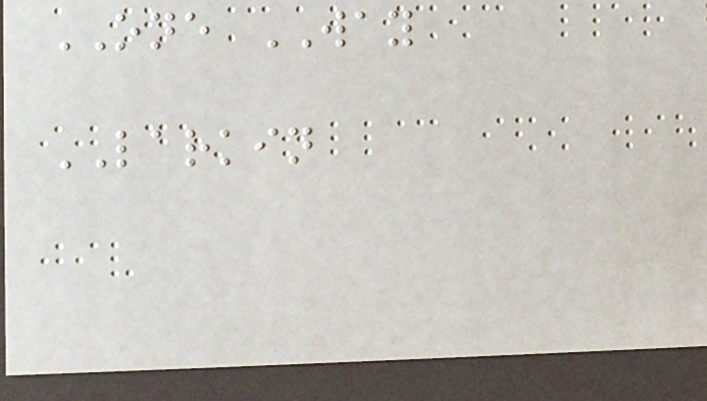ONE WAY
LARKIN
